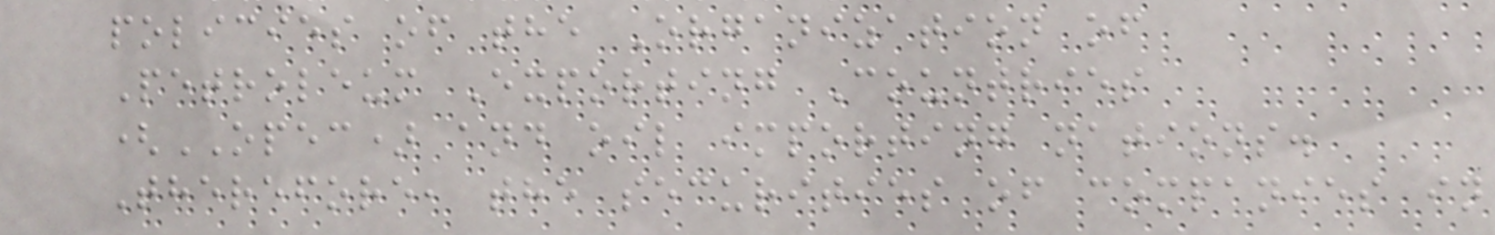policies of the Organization of
Petroleum Exporting Countries
(OPEC) and oil importing nations.
Therefore, the securities of companies in
